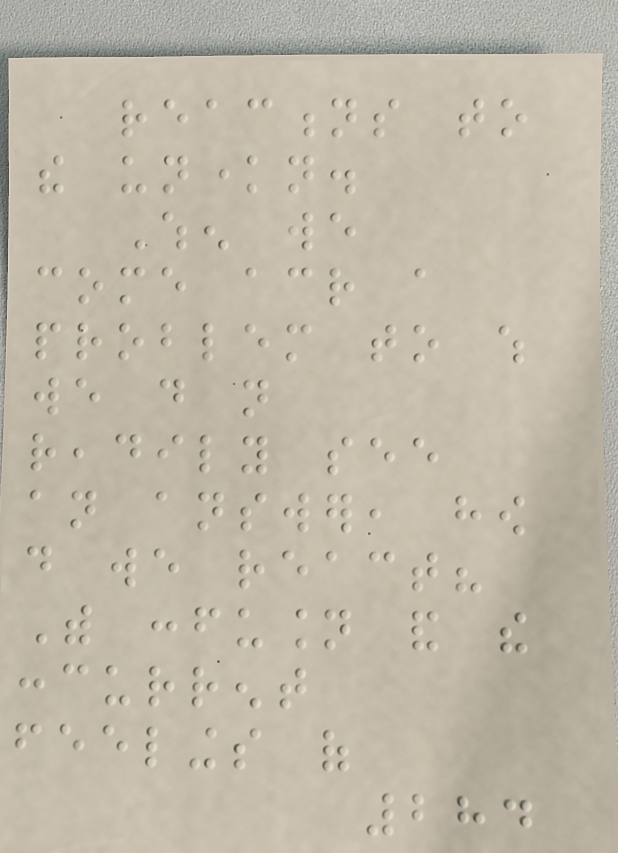reactions to
the unknown.
When we
come across a
problem to which
we do not
readily see
an answer, how
do we react?
With confusion and the
concurrent
feelings of
284
